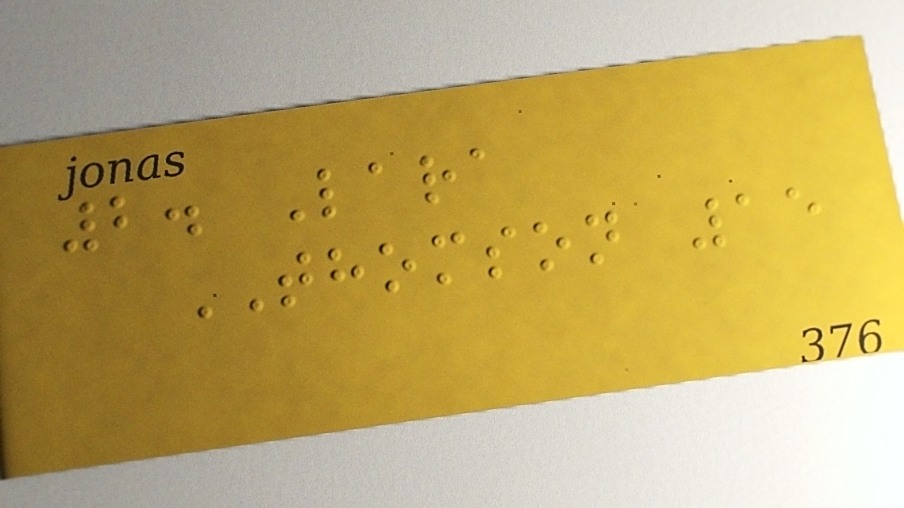2. Lara
THOMSON 15
